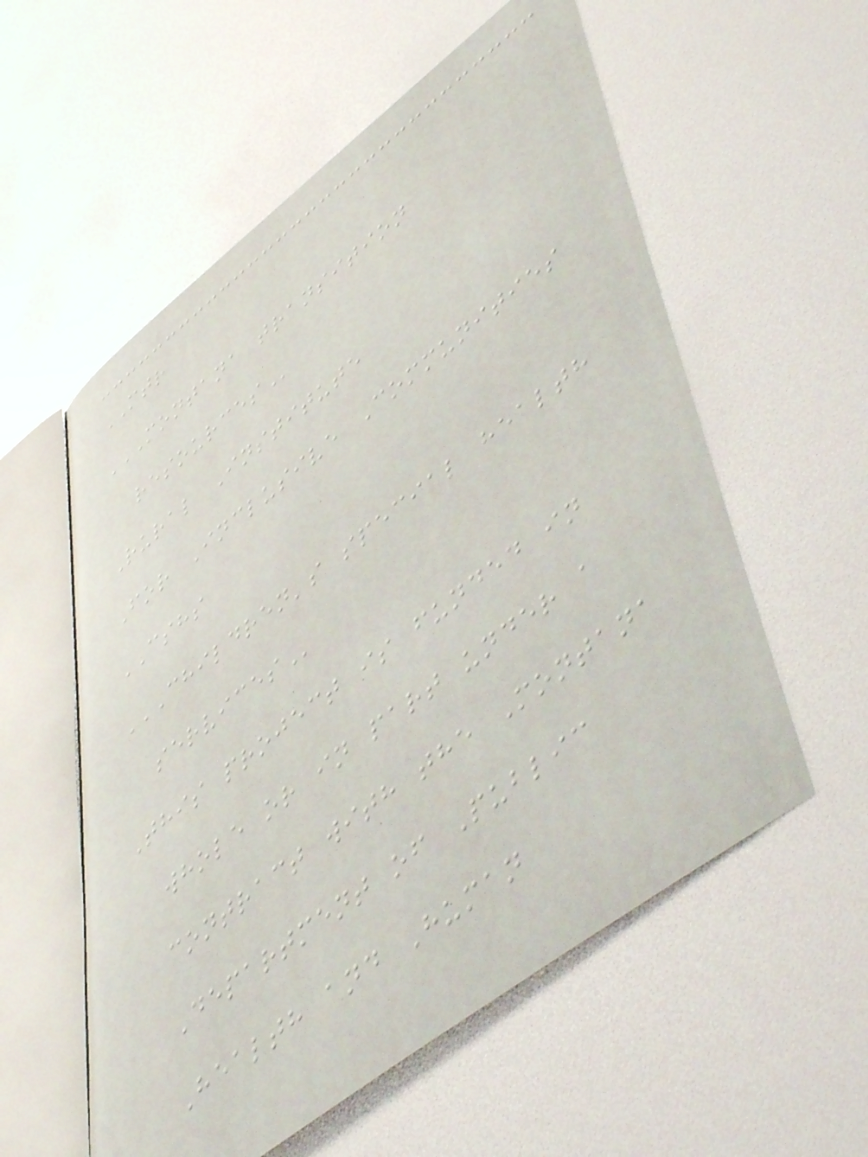MTR
MONTANA TRANSITION
RESOURCES
Rural Institute
For Inclusive Communities
CSHS
CHILDREN'S SPECIAL HEALTH
SERVICES
This project is funded in
whole or in part under a
contract with the Montana
Department of Public
Health and Human
